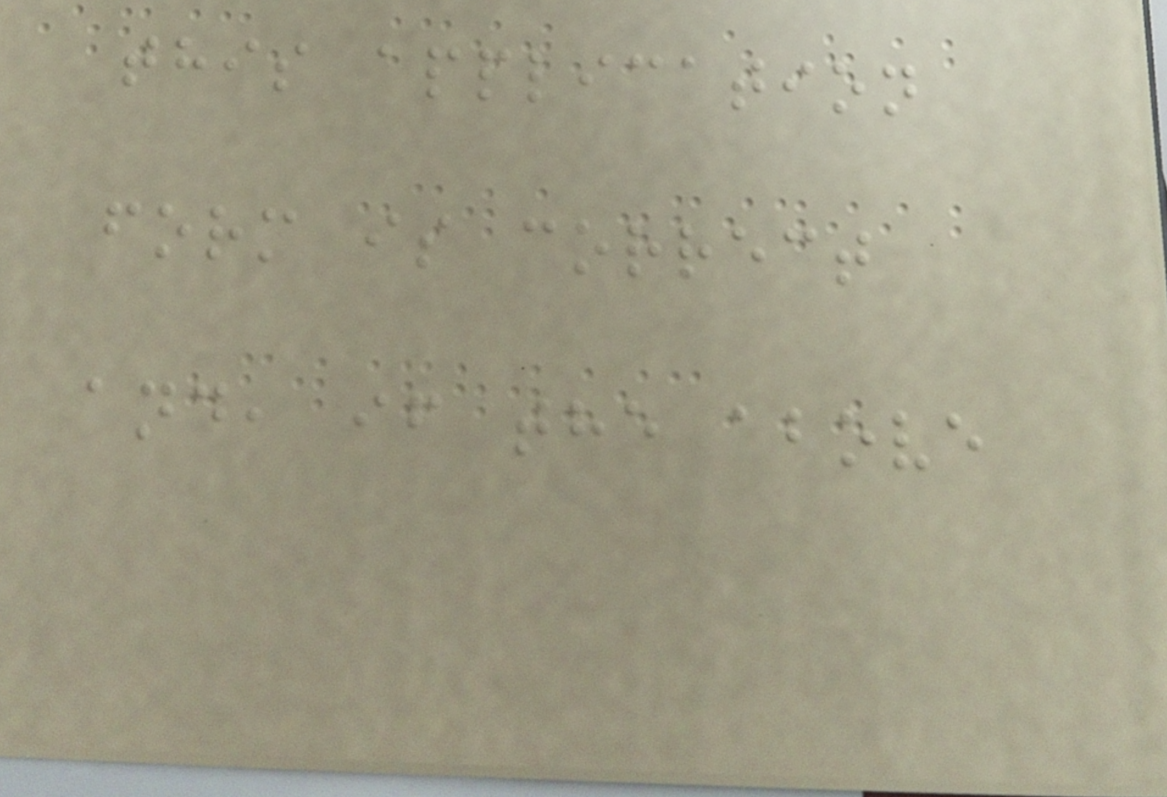this application
form is correct
and, if the above
